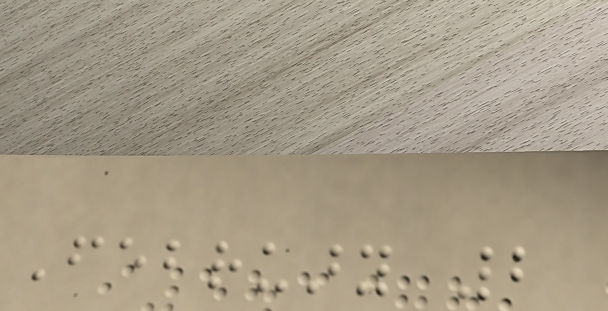February 2
